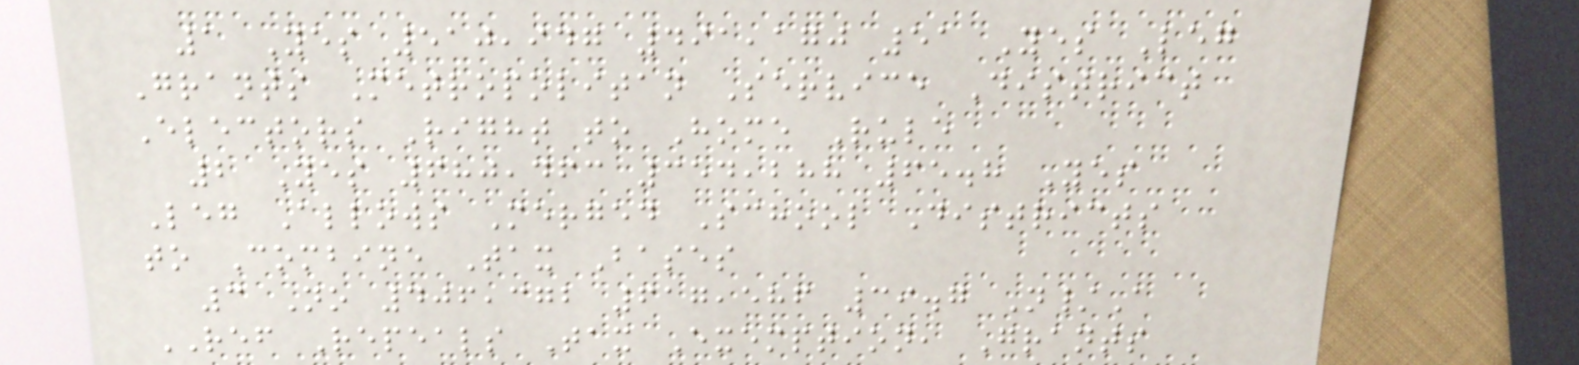1 Yes 510,947 491,170 51 Yes Leg
Grants Metropolitan Service District
Electors Right to Home Rule
2 Yes 680,463 354,288 65.8 Yes
Leg Allows Merged School Districts
to Combine Tax Bases
3 No 406,372 617,586 39.7 N/A
REF Repeals Tax Exemption, Grants
